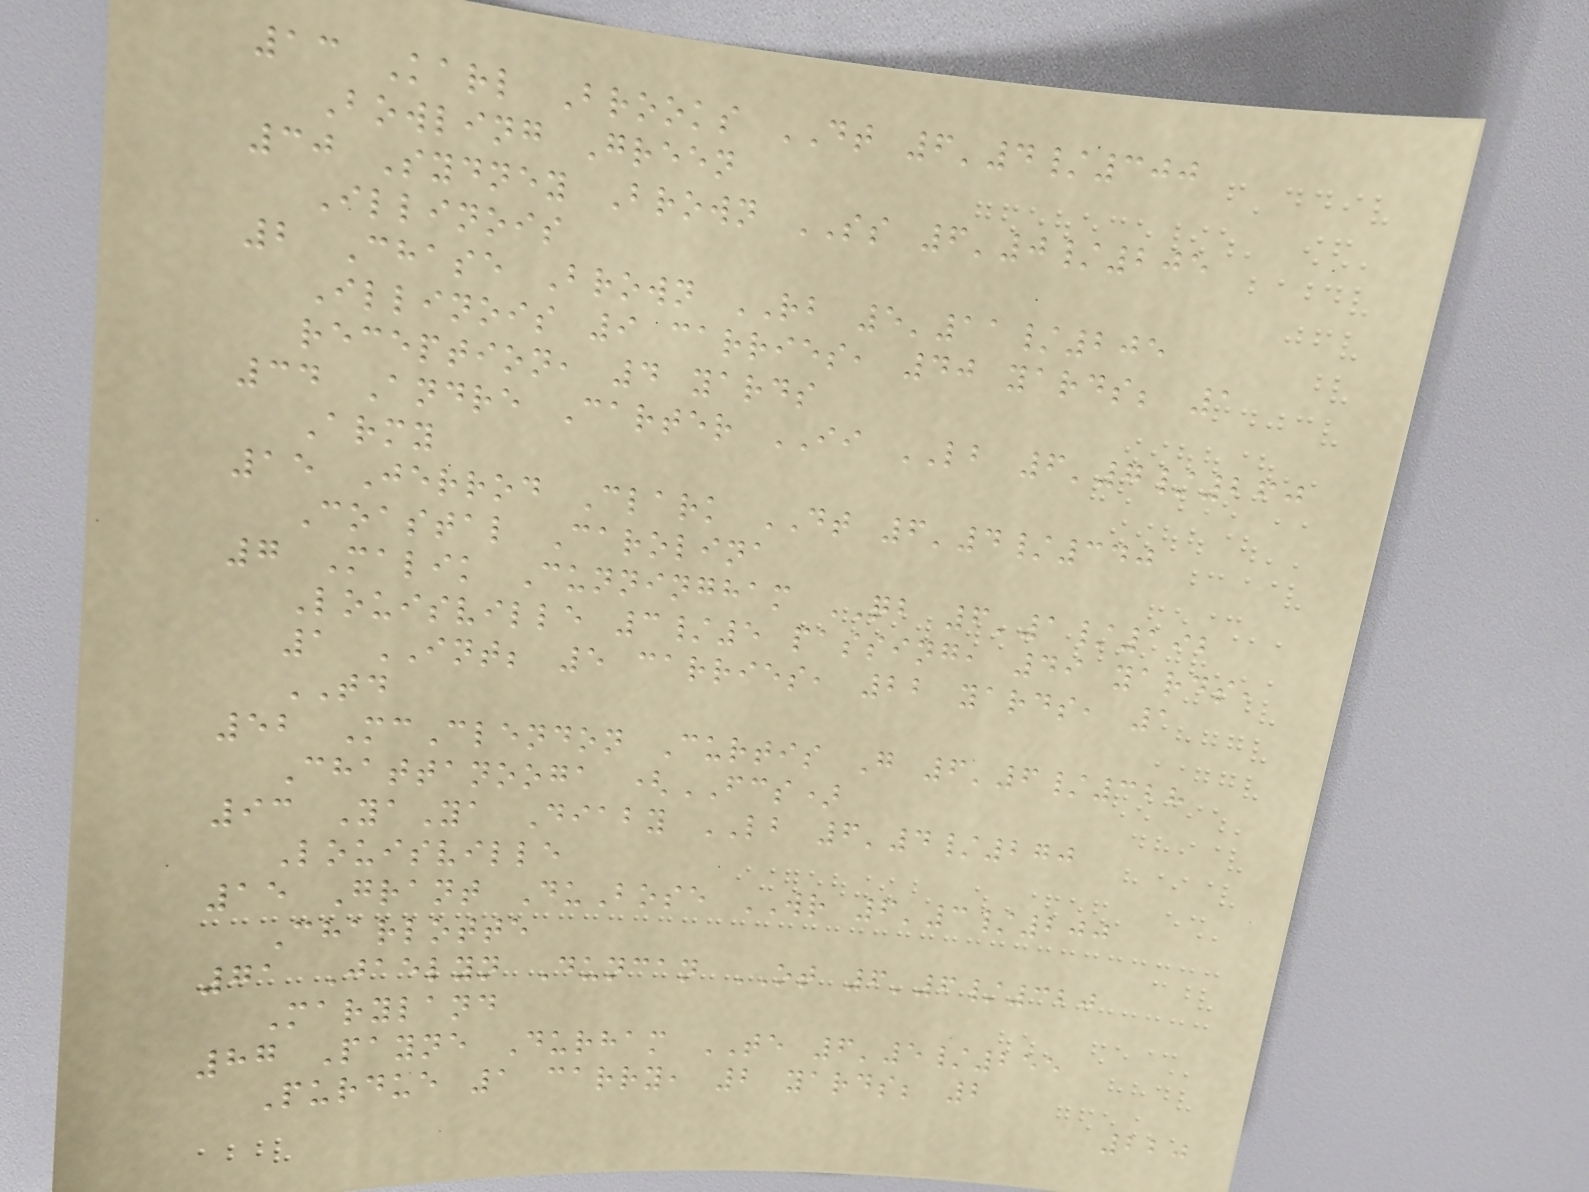13 Karl Brooks DT 6'4/300
Bowling Green
30 Sydney Brown SS 6'0/205
Illinois
2 Chase Brown RB 5'11/205
Illinois 9 carries, 40 yards; 1
reception, 4 yards
34 Andre Carter II LB 6'7/260
Army
15 Jerrod Clark DT 6'4/340
Coastal Carolina
7 Malik Cunningham QB 6'1/192
Louisville 3/5 passing, 49 yards,
1 INT; 5 carries, 22 yards, 1
TD
52 McClendon Curtis G 6'6/328
Chattanooga (FCS)
93 YaYa Diaby LB 6'4/270
Louisville
15 Grant DuBose WR 6'3/200
Charlotte
71 Jaelyn Duncan OT 6'6/320
Maryland
87 Payne Durham TE 6'5/255
Purdue 1 carry, 2 yards; 2
220
